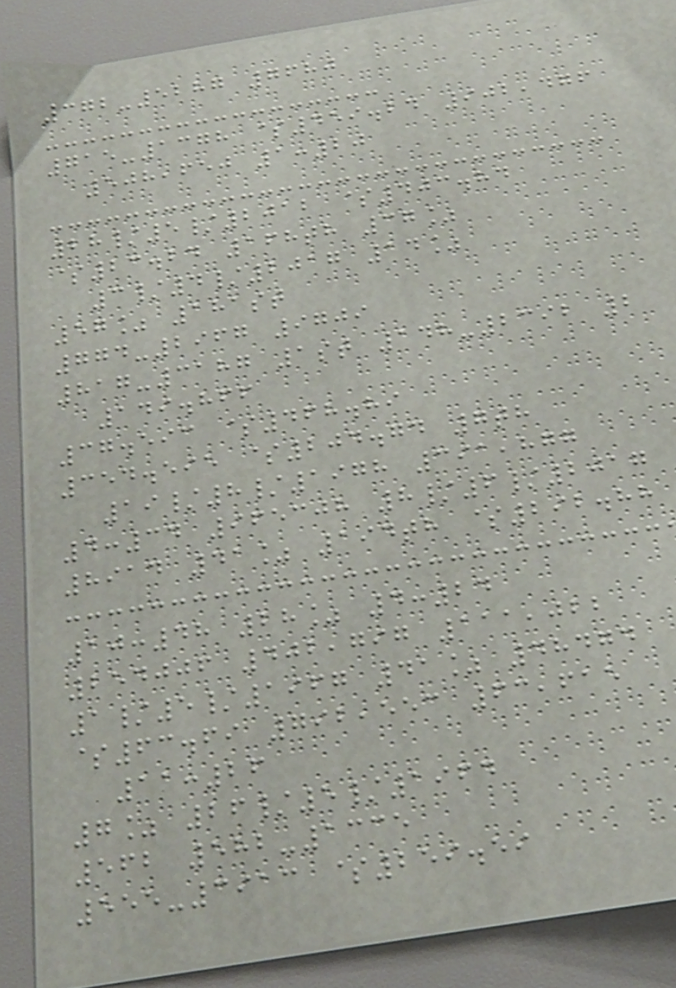372-5287 7680
715-1378 $459.24 902,476
508,650 1:20
28/5/2012 $403.84
$23.24 168th 37%
3/4/2017 14%
57% 181st
774-2967 9709
817-3187 1st 148-2392 2
149.866
37.593 $468.89
354.595 $204.74 7th
19/8/1978 391,877
4:34 965308 8/6/2017
8914 41% 194th $292.88
10:48 28% 4:24
254006 402,797 111,022
1/5/1967 41% 48474
$63.69 792,553 63,615
11:26
7% 26/5/1964
562 582-1335
555-3913 $259.59
